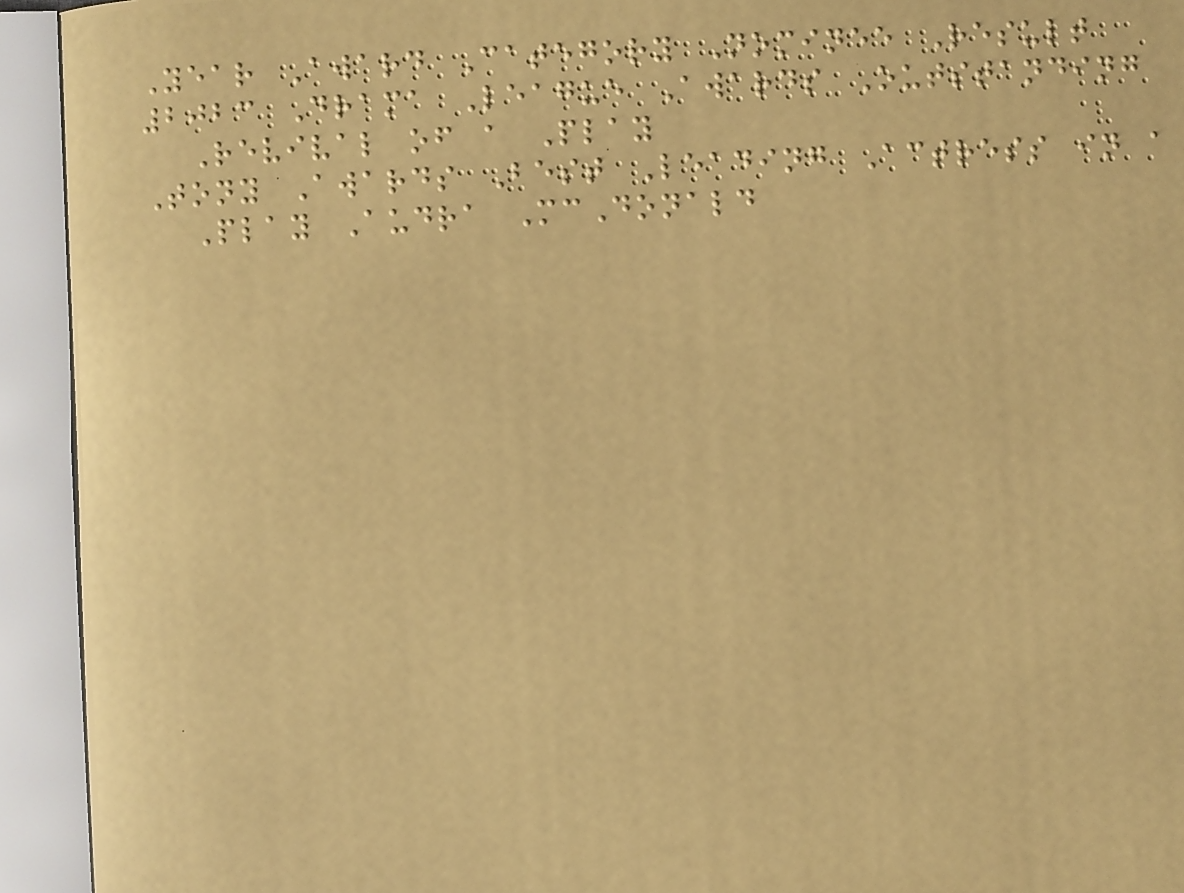Year Award Category Nominee Result
2023 Drama League Awards Outstanding
Revival of a Play
Tony Awards Best Leading Actress in a
Play Audra McDonald
